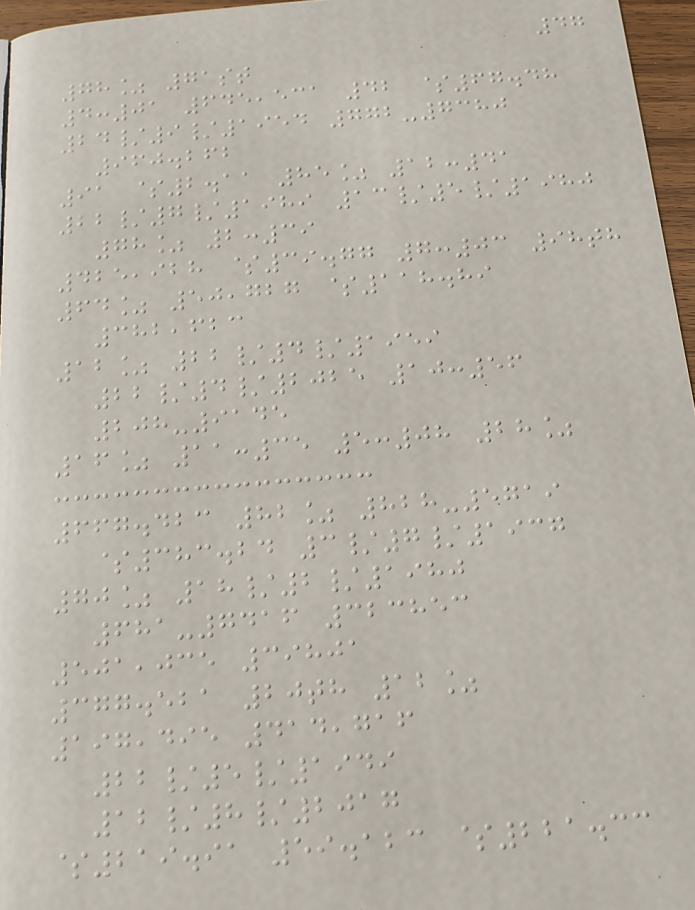47
78% 71st
4:01 645,531 42 $67.48
24/9/1954 772-7380
960.262
91 $2.11 85% 12:41
22/7/1989 13/5/1980
78% 2:39
425,928 $39.77 7:03 98th
64% 50,727 $118.89
382,623
12% 22/4/1959
22/4/2025 10:56
208-9145
16% 11:35 5:08 28%
667.423 82% 828-5719
$383.24 3/7/1937
70% 18/2/1980
681-7416 323853
501,035 39801
377.521 20th 12%
197,495 414,716
22/5/1949
12/8/2017
$219.91 59.123 $221.33
